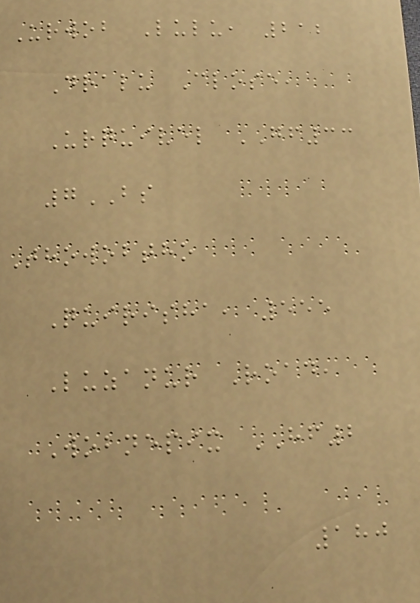Urwob Lulu, 212
Dralu Close,
Urquivel GF33
7BS
Thowobtho
Quirisha, 555
Luzanur Road,
Wobnepix HF2
180
